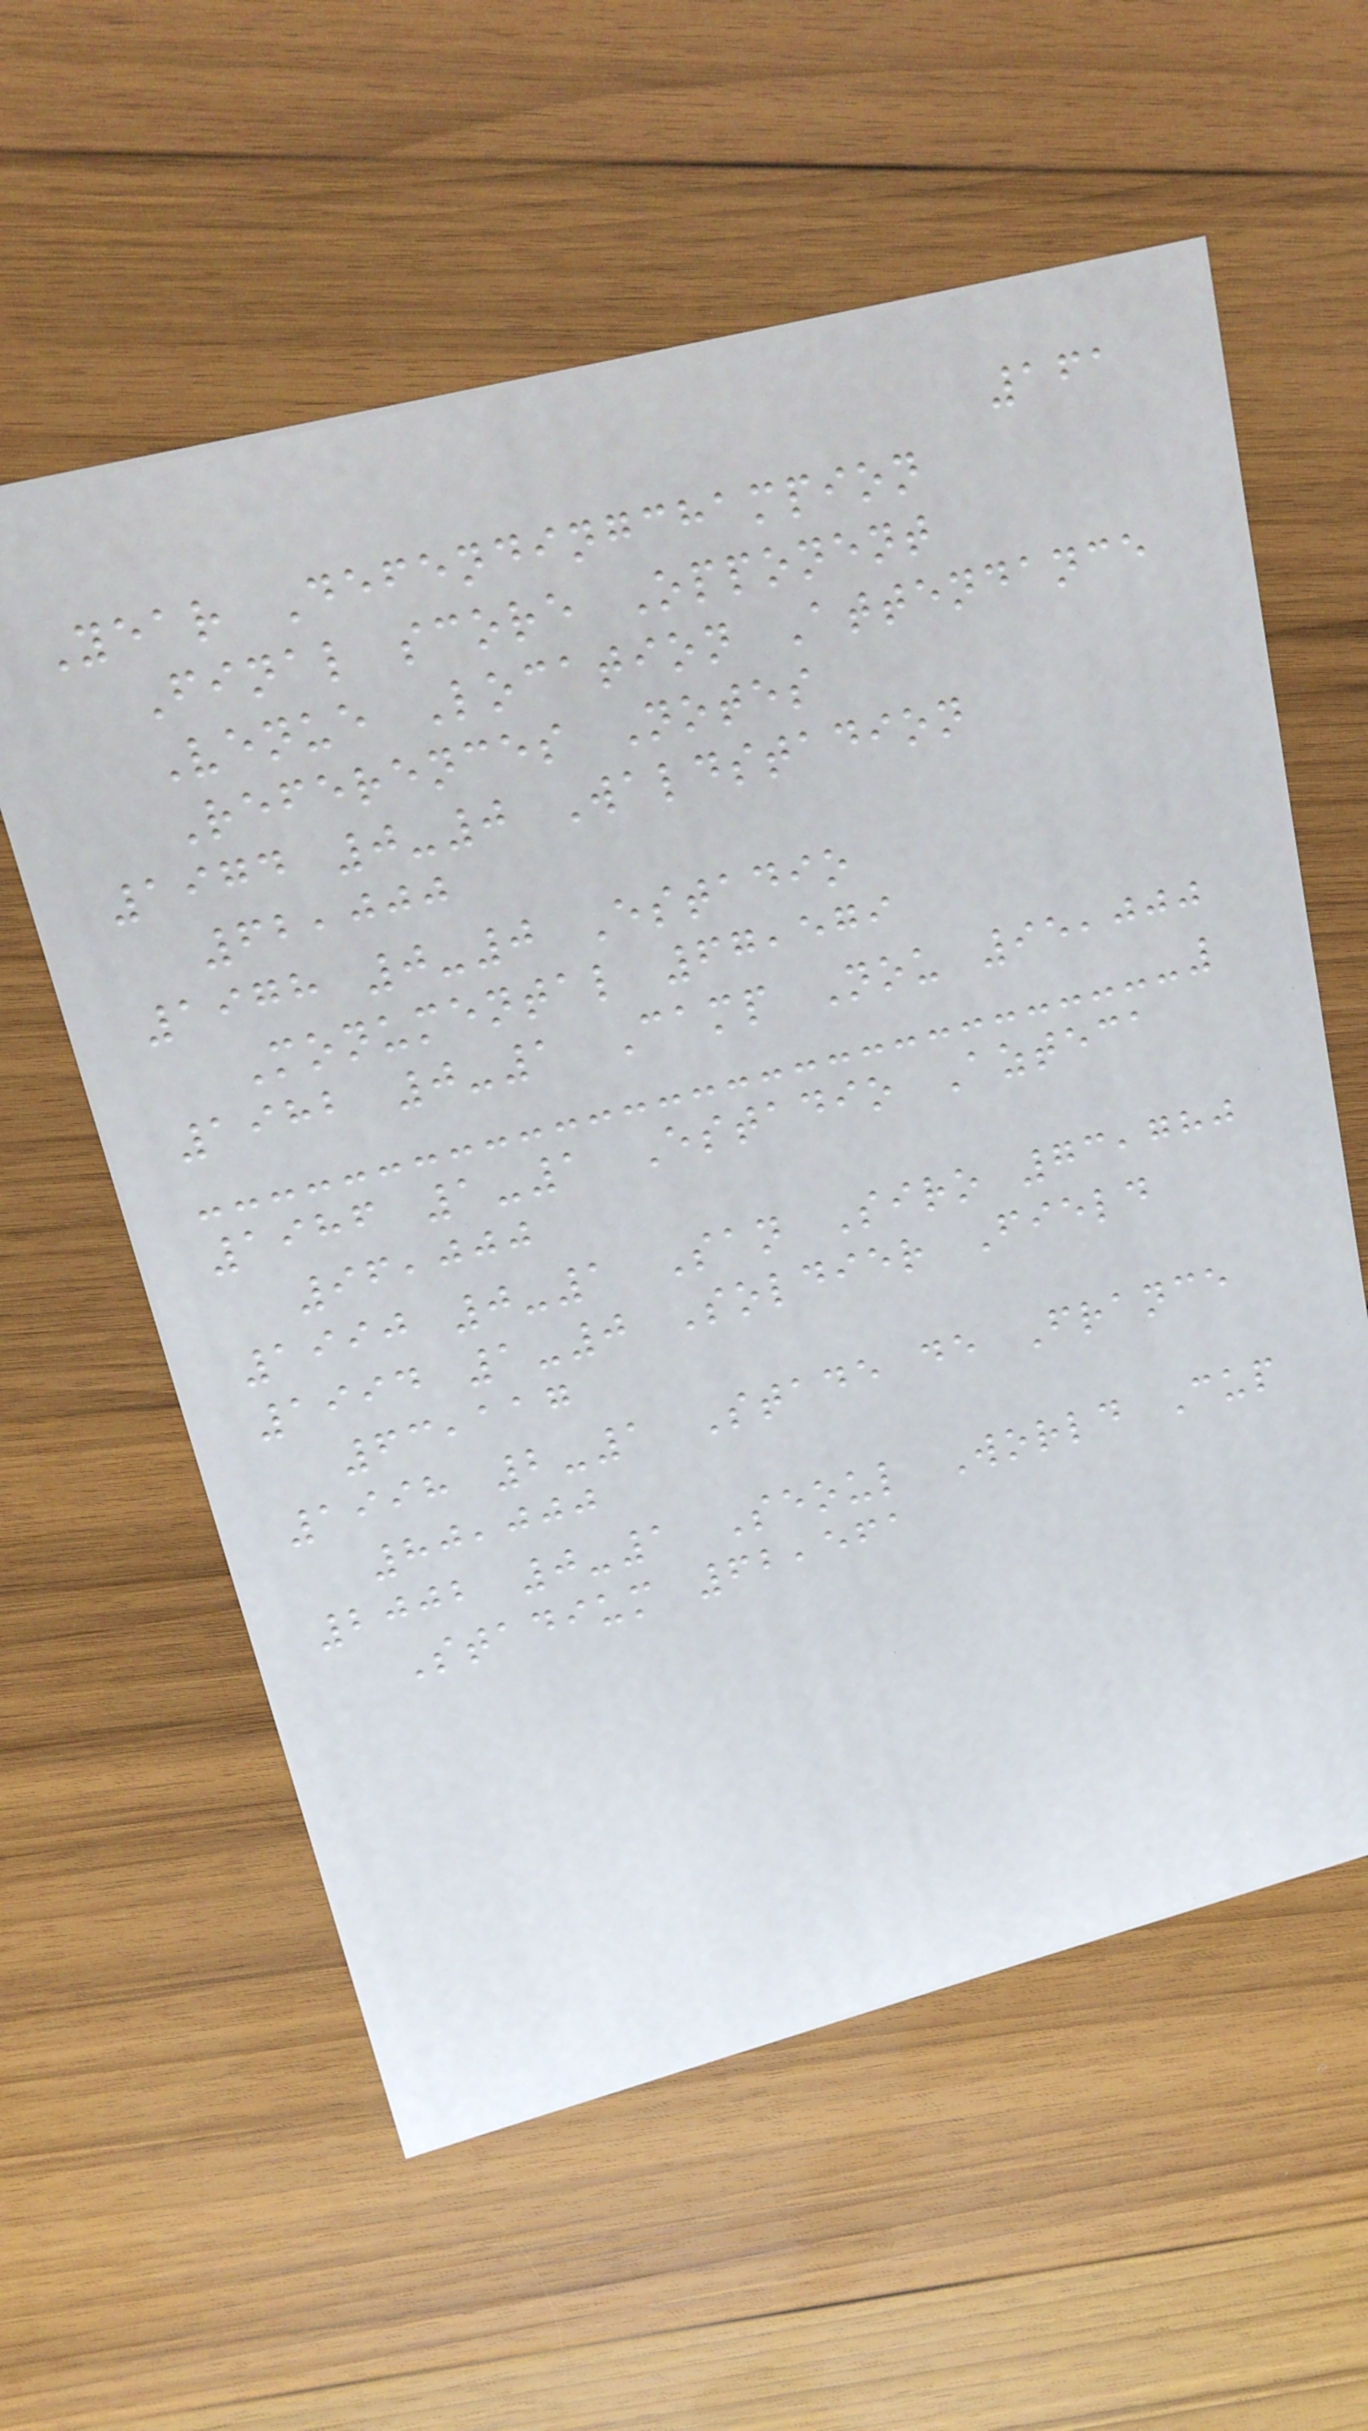161
Year Defendingchampion
Final score Opponent
Venue Location Attendance
References Notes
1974 0-0 Waldstadion
62,000
1978 0-0 Estadio
Monumental 67,579
1982 0-1 Camp Nou 95,000
1986 1-1 Estadio Azteca
96,000
1990 0-1 San Siro 73,780
1994 1-0 Soldier Field
63,117
1998 2-1 Stade de France
80,000
2002 0-1 Seoul World Cup
Stadium 62,561
